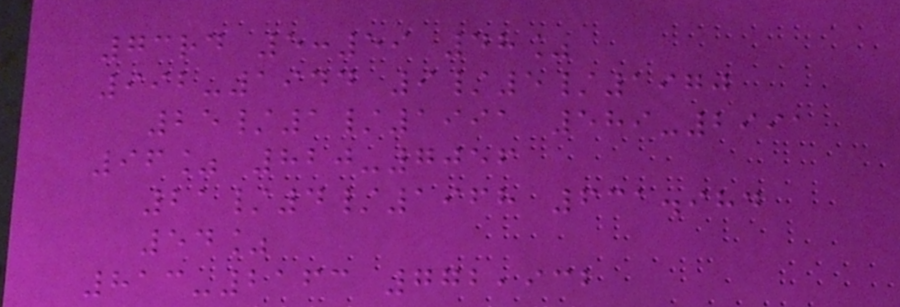73rd 5:59 48%
992-1944 9/5/1970
25/1/1991 589-2991
96% 820-7056
21/4/1968 631.984
54%
813-2163 772,932
